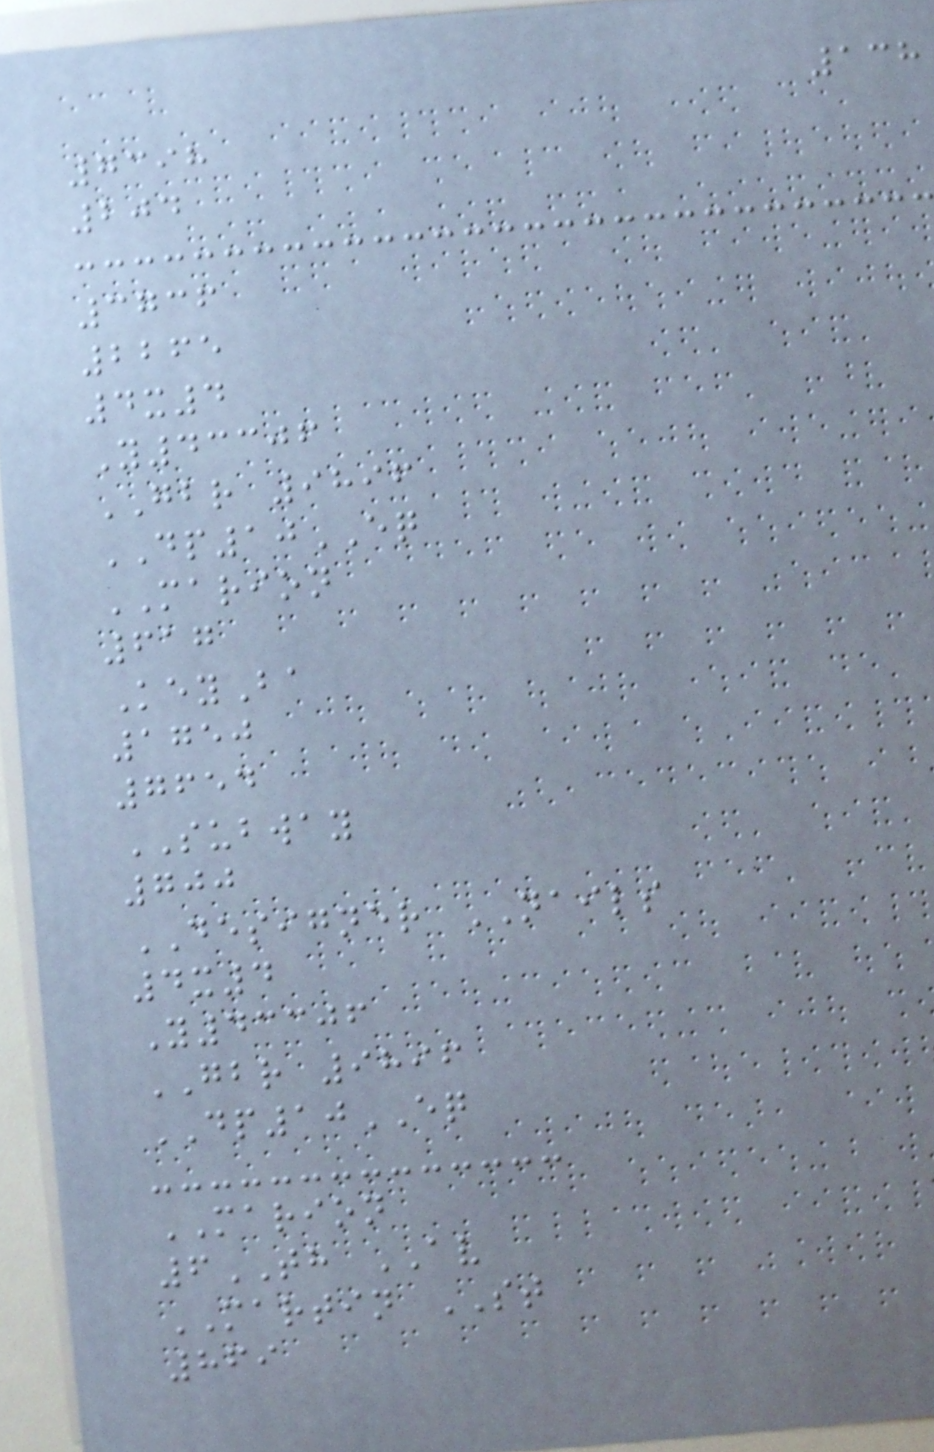138
7398
204
3736
2265
4x4
Y43306
GBR 9896
DP10EQ
MARION
617
KeyBa
1750
7654
SUBWAY
700
DESIGNER NAILS
4x4
Y43306
GBR 9896
DP10EQ
MARION
6TH AV
MARTIN ST
869
